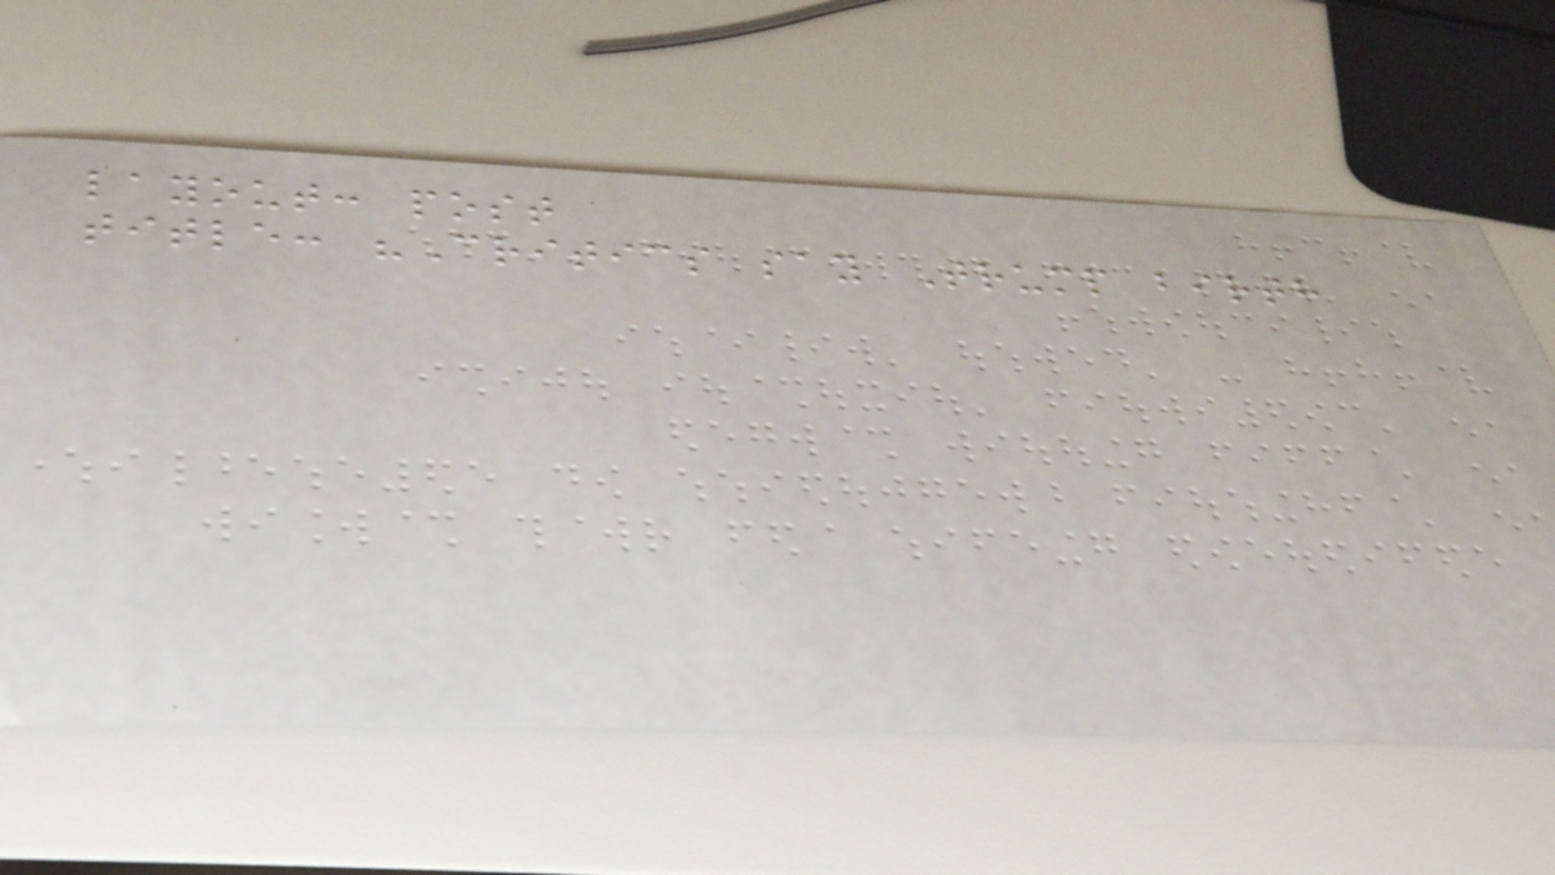layout: post
title: "Critics say Trump birth
